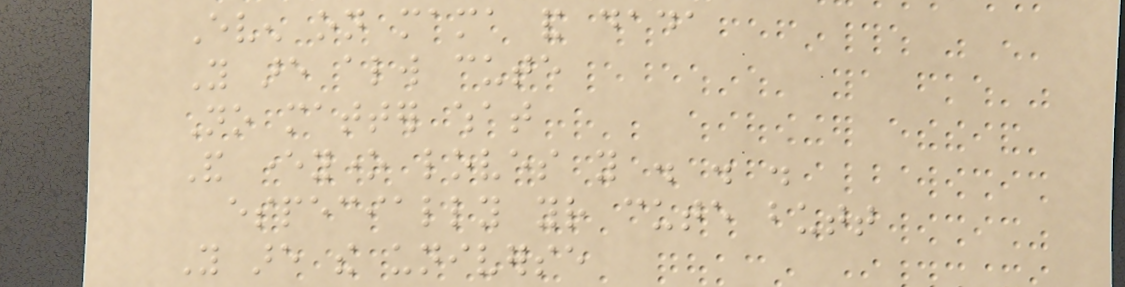Even on mama and dada
You are always cute
No matter what
And everyone loves you . . .
especially your cute butt
You are the universe
